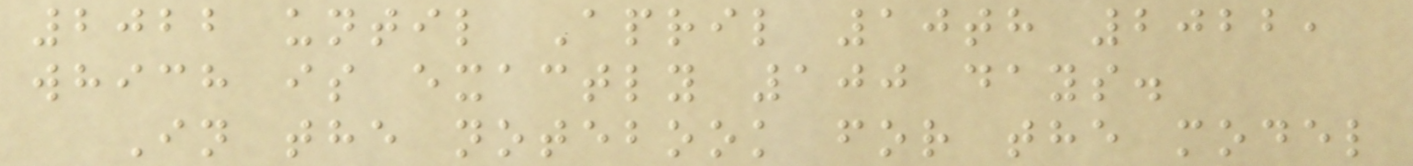2022 until April 10th 2022,
which is exactly 100 days.
In the notebook for the model
